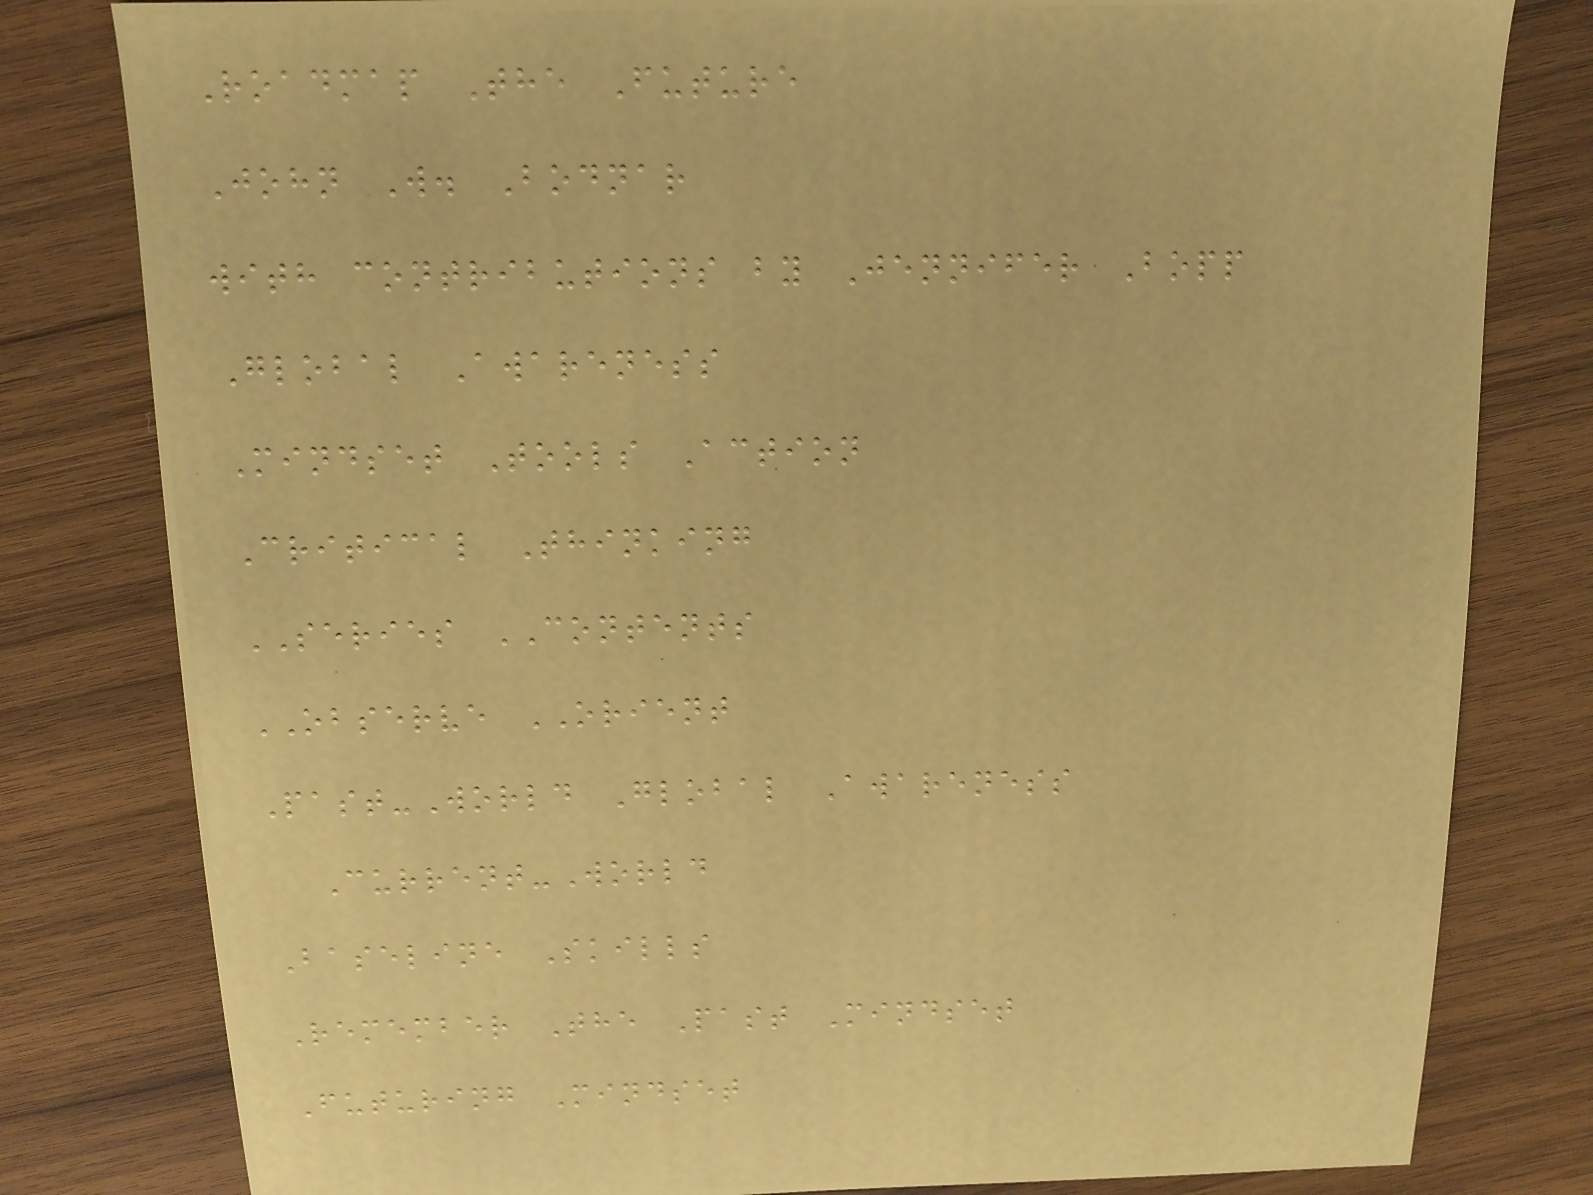Roadmap The Future
John W. Bodnar
with contributions by Jennifer Bopp
Global Awareness
Mindset Tools Action
Critical Thinking
SERIES CONTENTS
OBSERVE ORIENT
Past-World Global Awareness
Current-World
Baseline Skills
Remember The Past Mindset
Futuring Mindset
